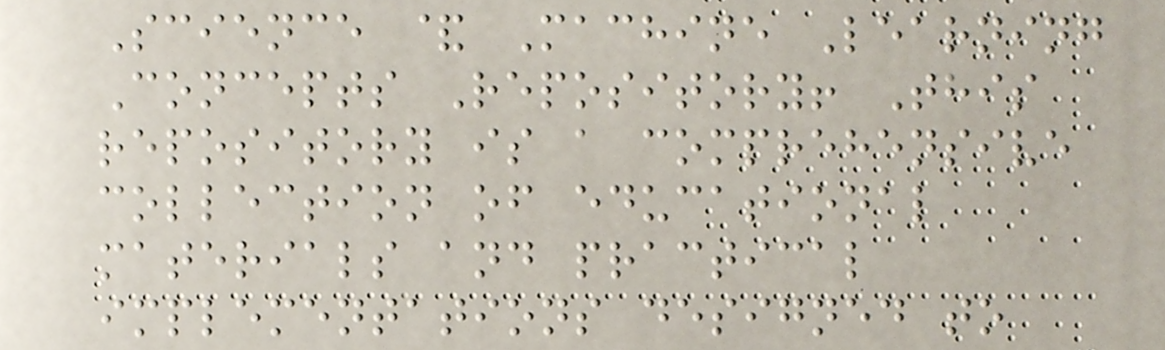Science & Machine Learning
Concepts Repository! This
repository is a comprehensive
collection of educational
materials and practical
implementations designed to
